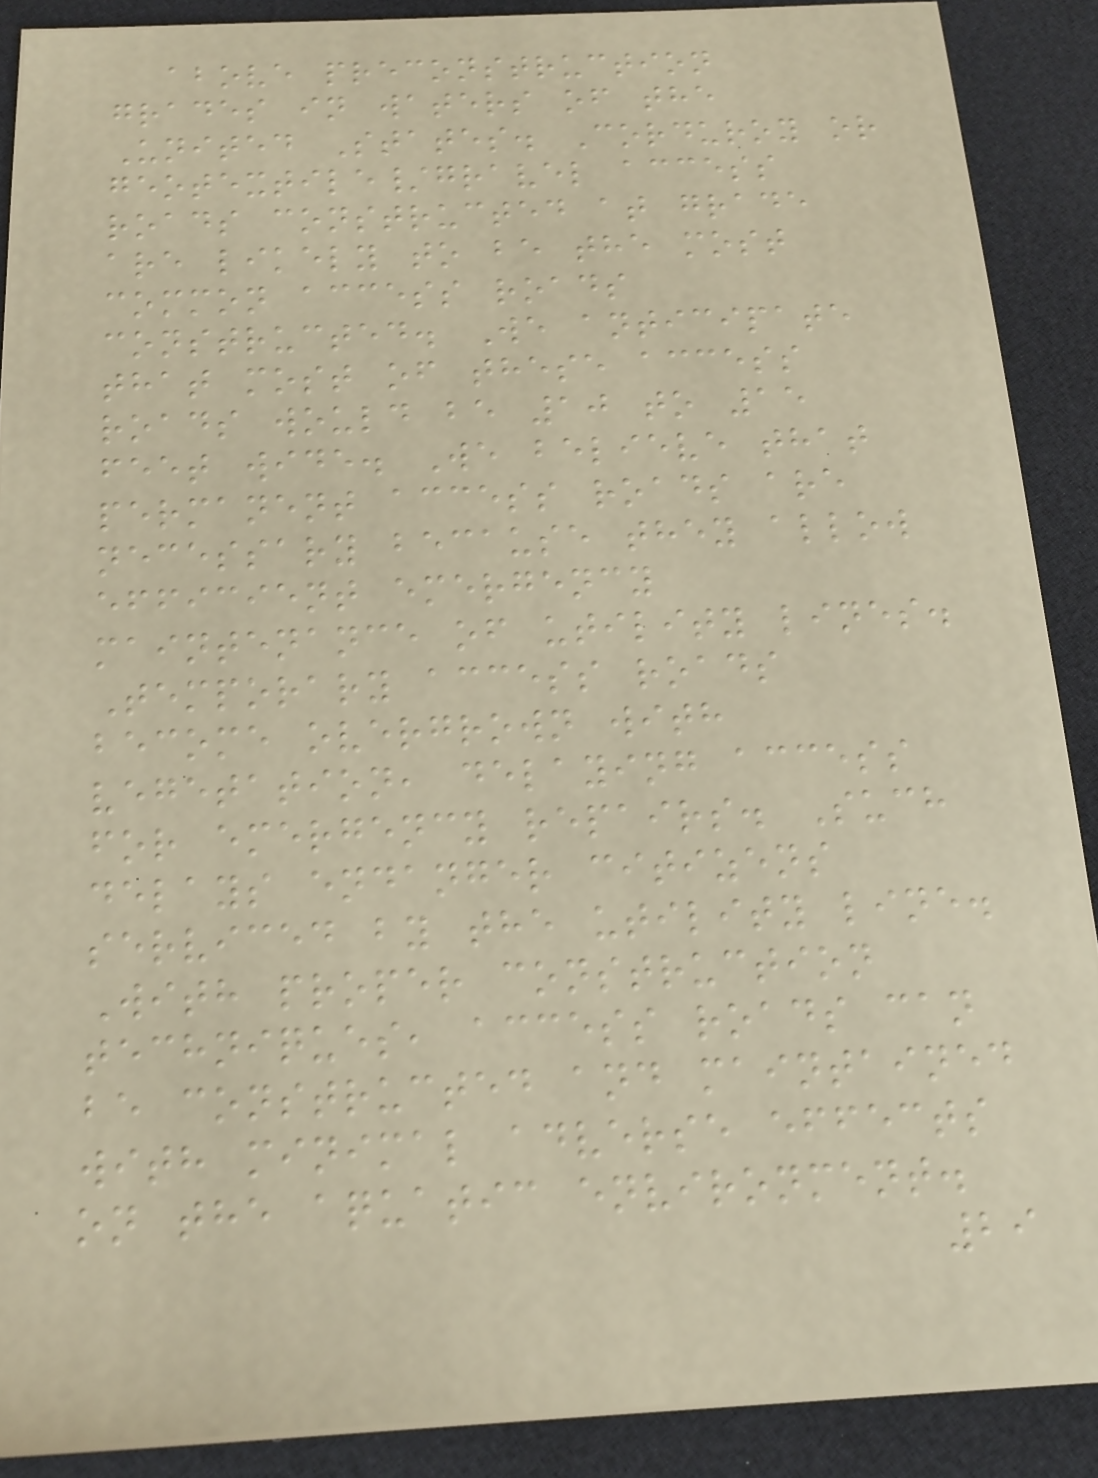above preconstruction
grades in waters of the
United States. Corduroy or
geotextile/gravel access
roads constructed at grade
are likely to be the most
common access roads
constructed. We anticipate
that most of these access
roads would be 10 to 15
feet wide. We believe that
permanent access roads are
necessary because they allow
efficient emergency
maintenance of utility lines.
Temporary access roads
become overgrown with
vegetation, delaying access
for emergency repairs. Such
delays endanger citizens
serviced by the utility line.
With proper construction
techniques, access roads can
be constructed and maintained
with minimal adverse effects
on the aquatic environment.
29
